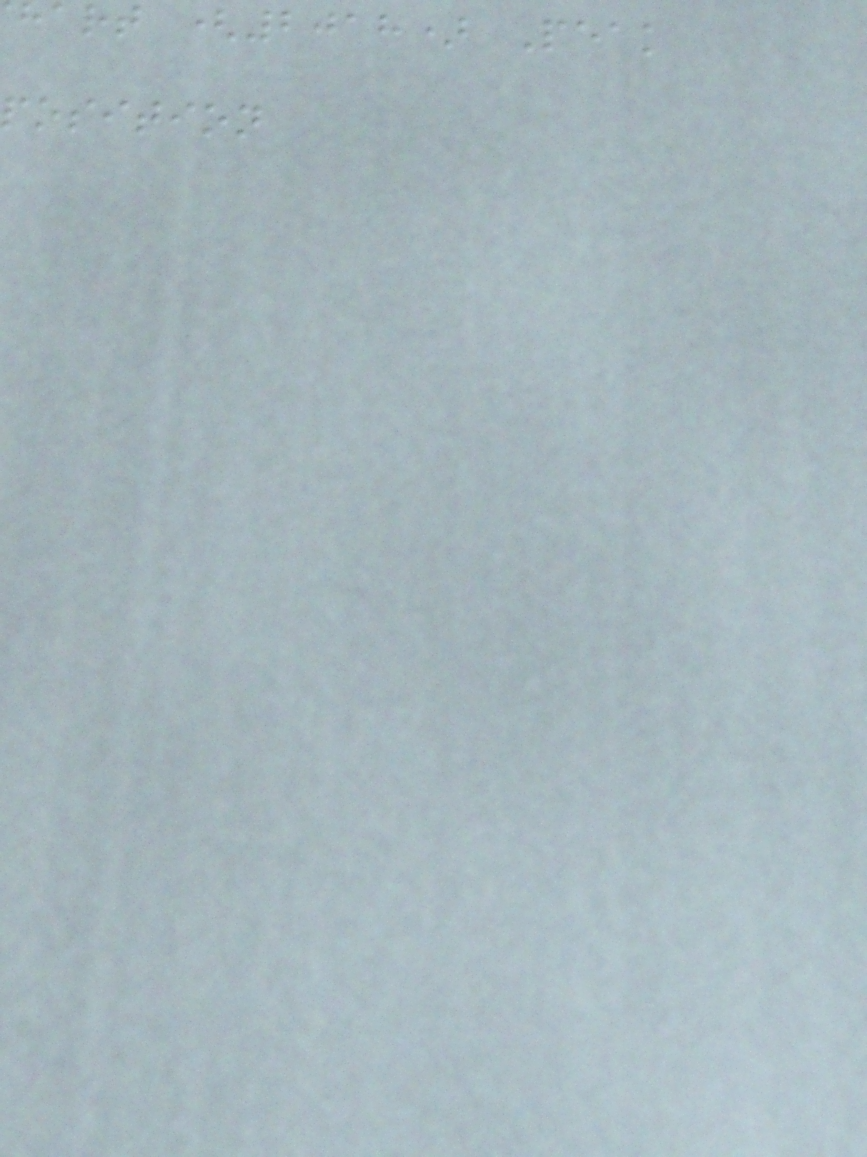hart (2018) Peak
position
